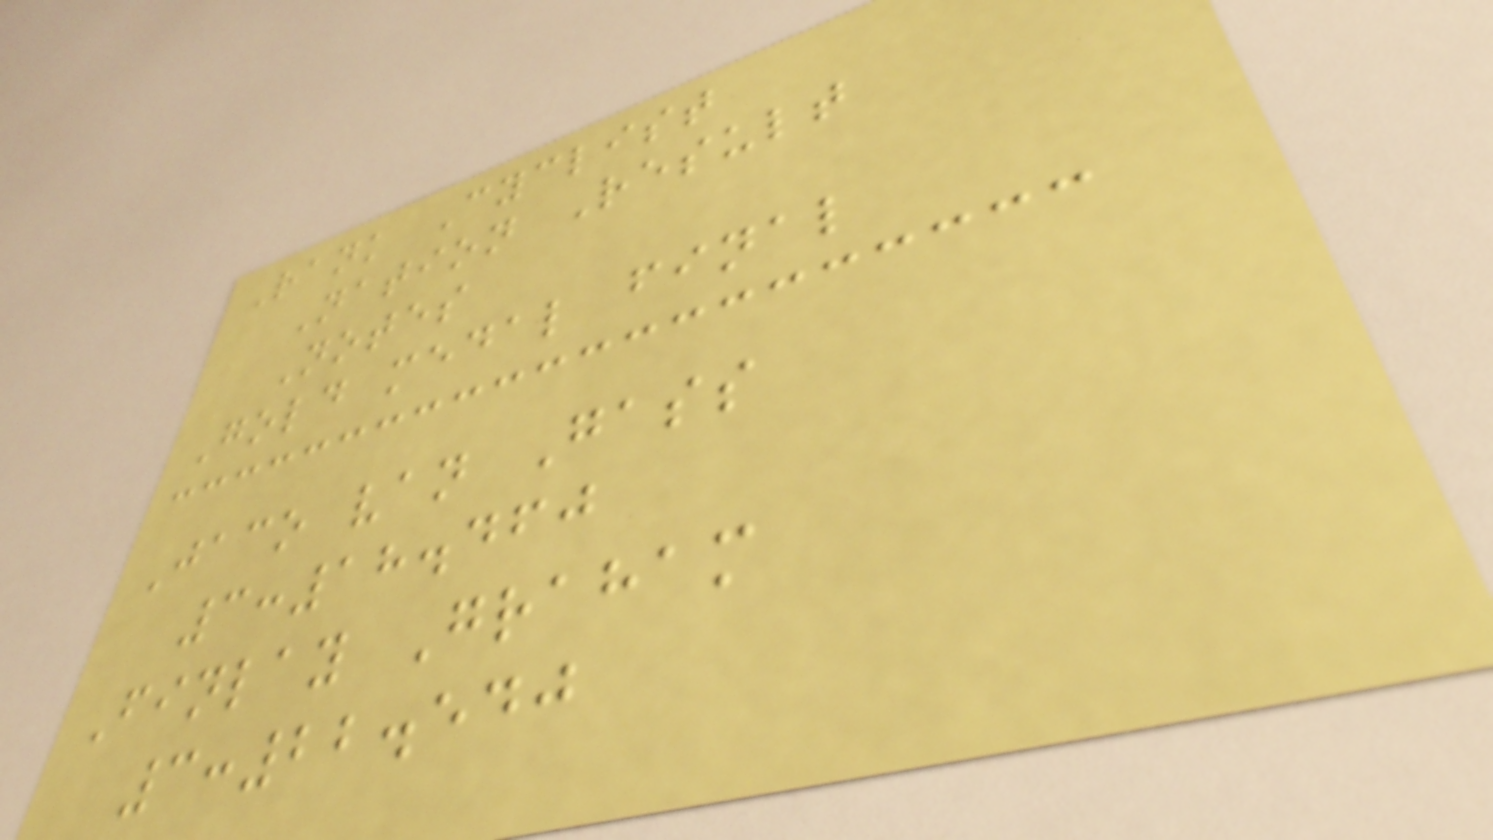Rank Cyclist
Nation Result
Notes
Gold medal final
Jaco van Gass
3:18.460
Finlay Graham
3:22.540
